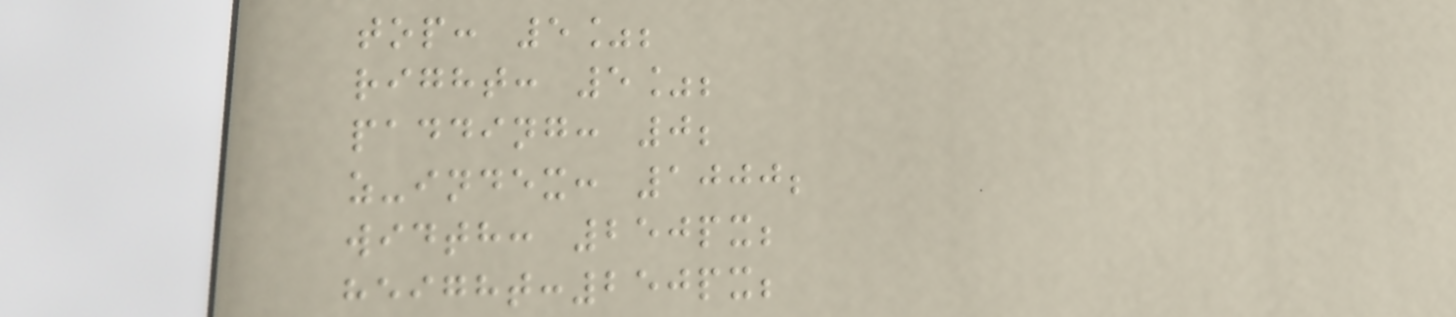top: 5%;
right: 5%;
padding: 0;
z-index: 1000;
width: 250px;
height:250px;
